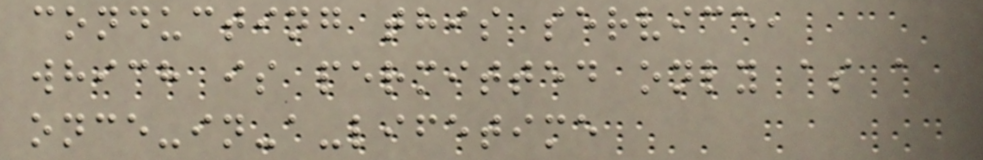conducting this service,
which is permitted only as a
once-in-a-lifetime
